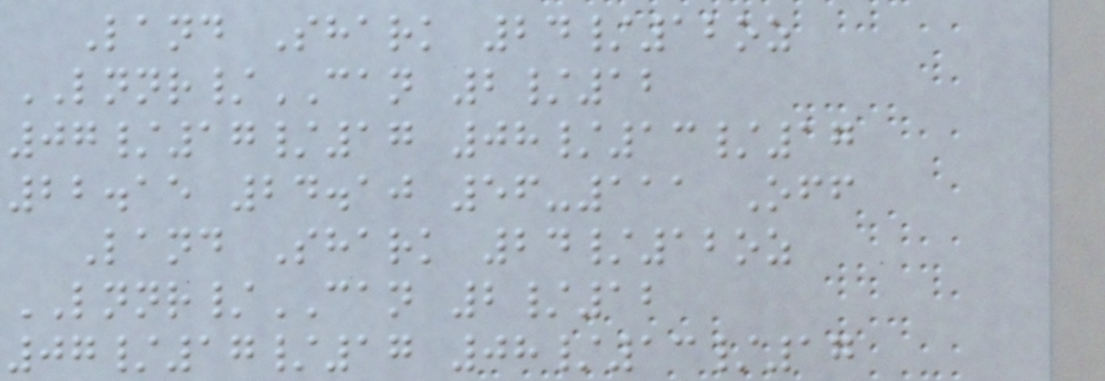Land Shark 24/12oz
LNNR/CAN 2/12
07/17/17 08/13/17
22.15 24.10 56-111 Off
Land Shark 24/12oz
LNNR/CAN 2/12
07/17/17 08/13/17
